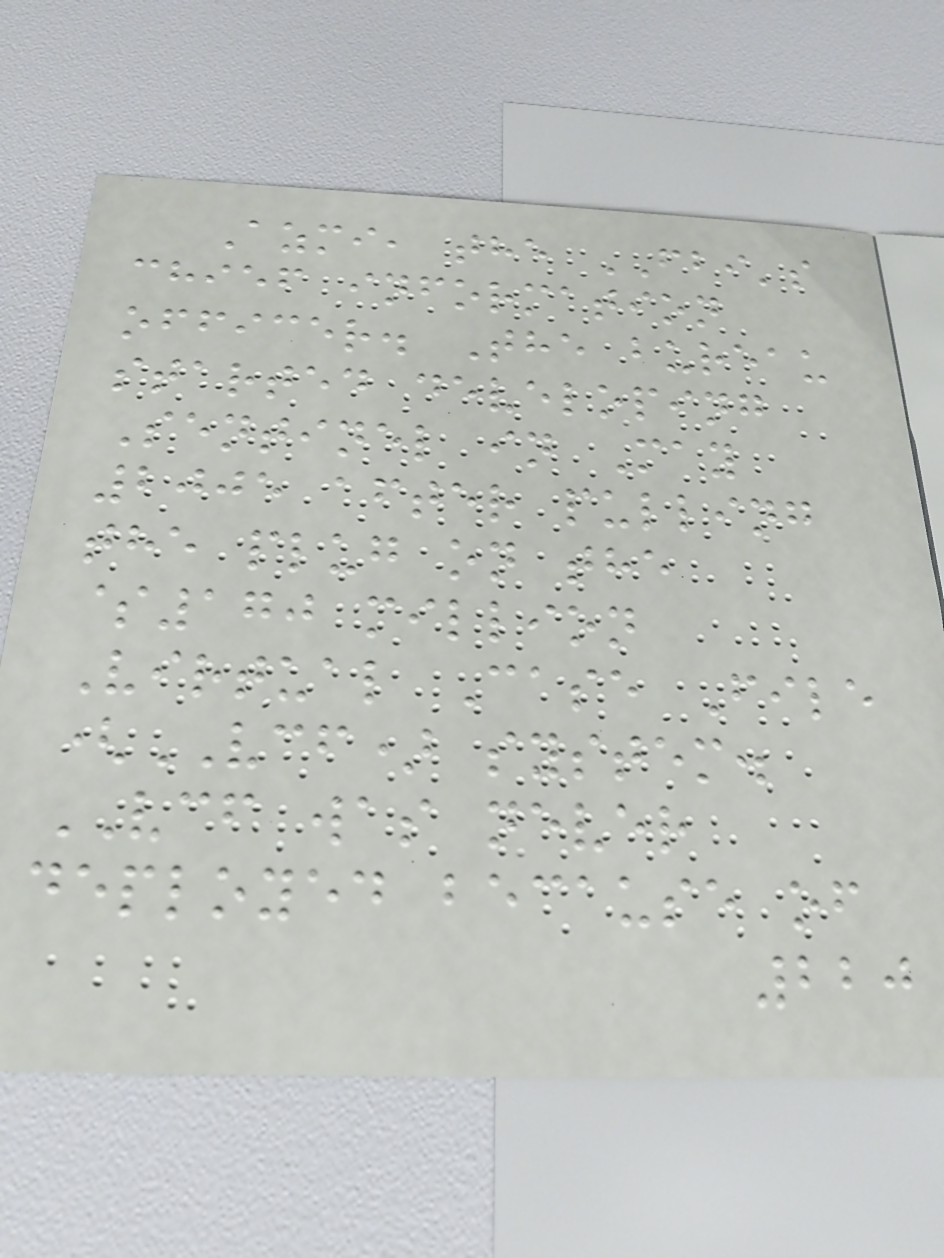Azmi, the FBI's
chief information
officer. The bureau
started developing
Sentinel in May
2005 after pulling
the plug on the
$170 million
Virtual Case File
(VCF) system.
VCF was never
deployed because of
220
